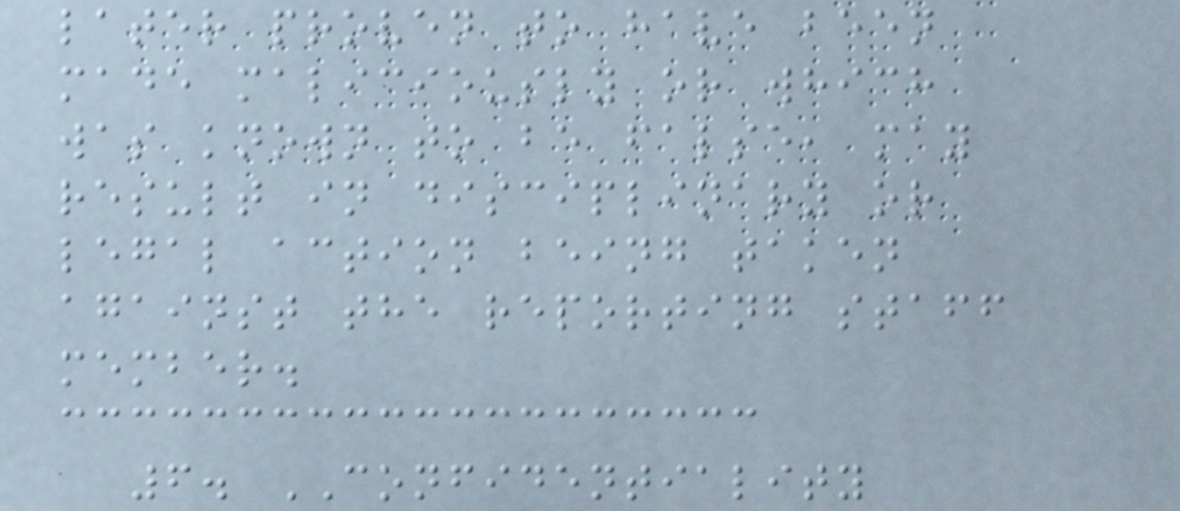later proven to have been
made maliciously or which
was known to be false, may
result in disciplinary or
legal action being taken
against the reporting staff
member.
6. CONFIDENTIALITY
